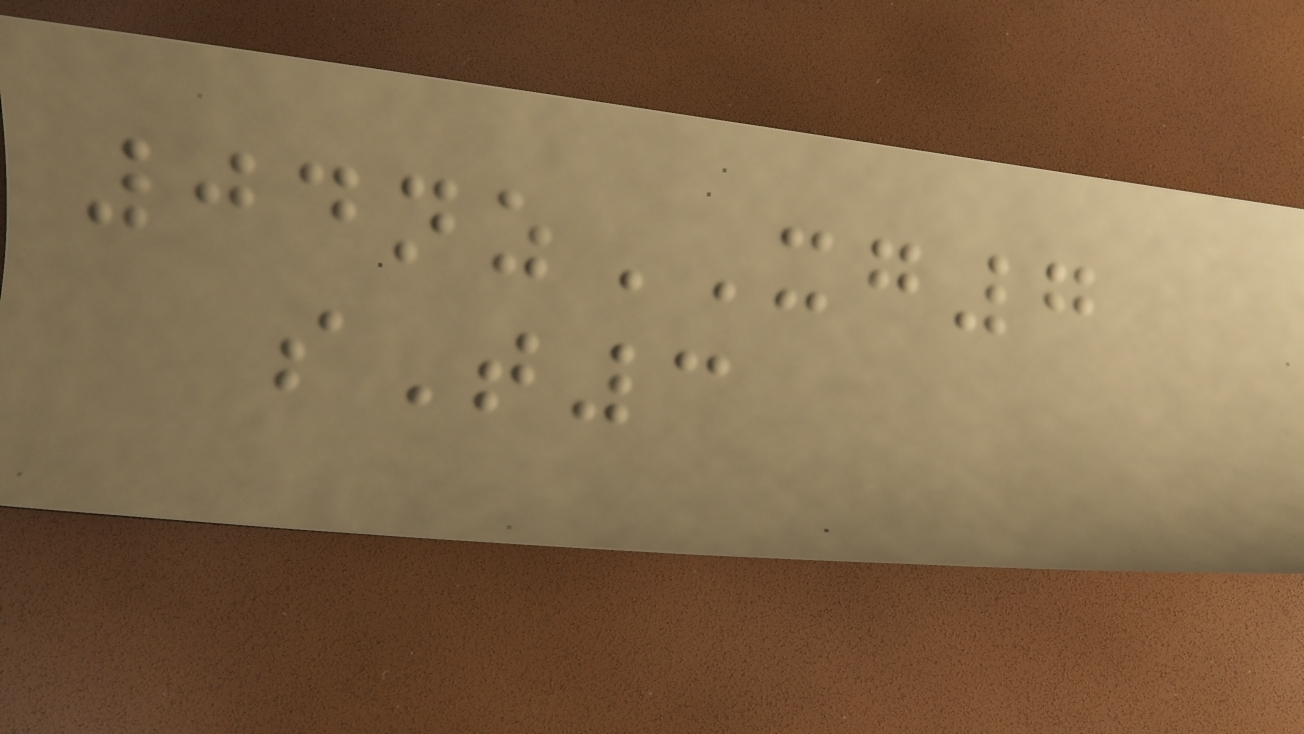04nzXG7
sT3
